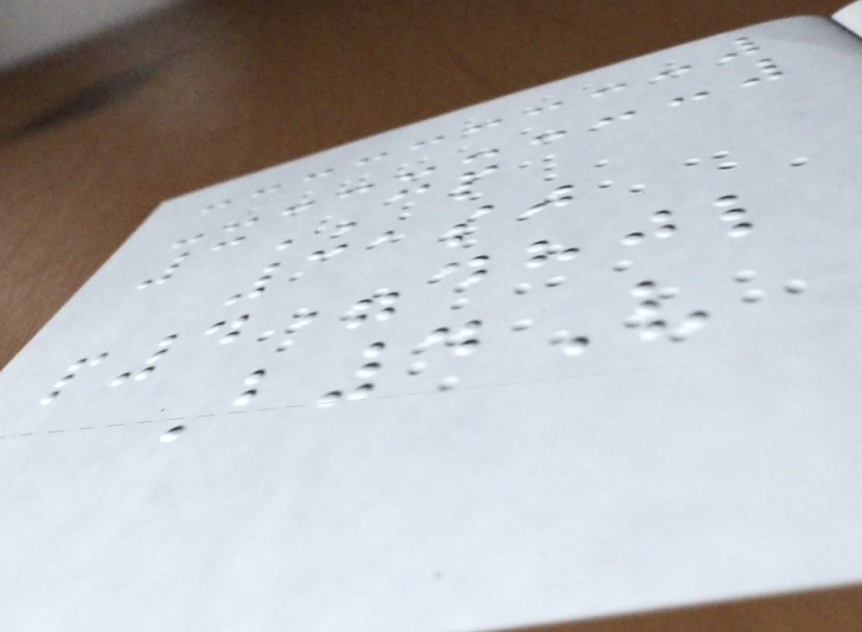3CP
31sj
p4=dhjl
B4V
